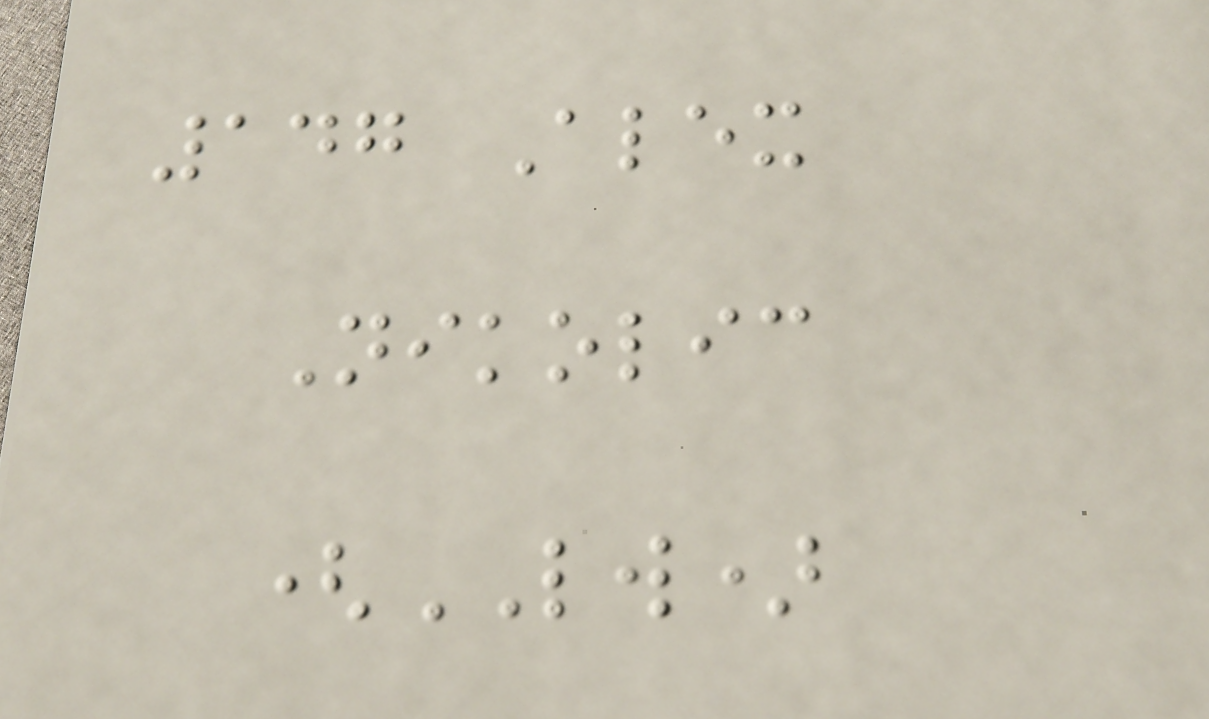147 Alex
Nikolic
(LW)
